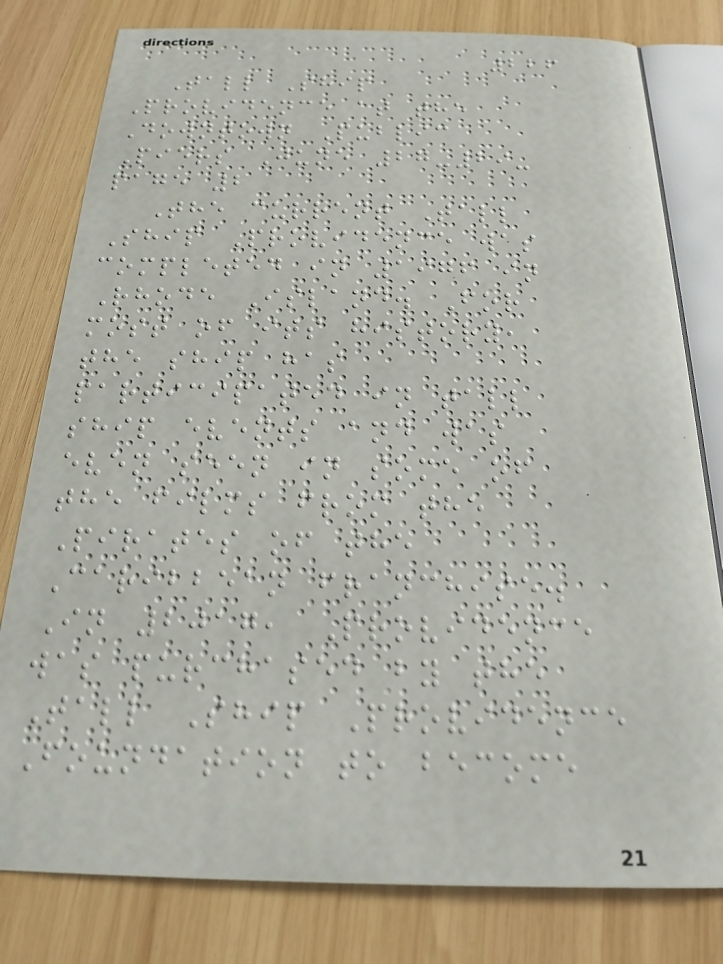226
Tall Ship
Providence at the
Downtown Public
Piers June 27-29-
page 2
The current Tall
Ship Providence was
completed in 1976 in
Rhode Island. For
most of its history,
the ship has
participated in tall
ship events and was
even seen in some of
the films from the
Pirates of the
Caribbean franchise.
In 2017, Providence
was purchased by the
Tall Ship Providence
Foundation to become
